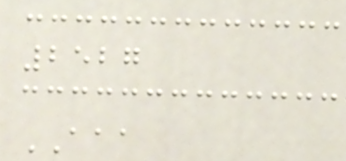2527
AAA
